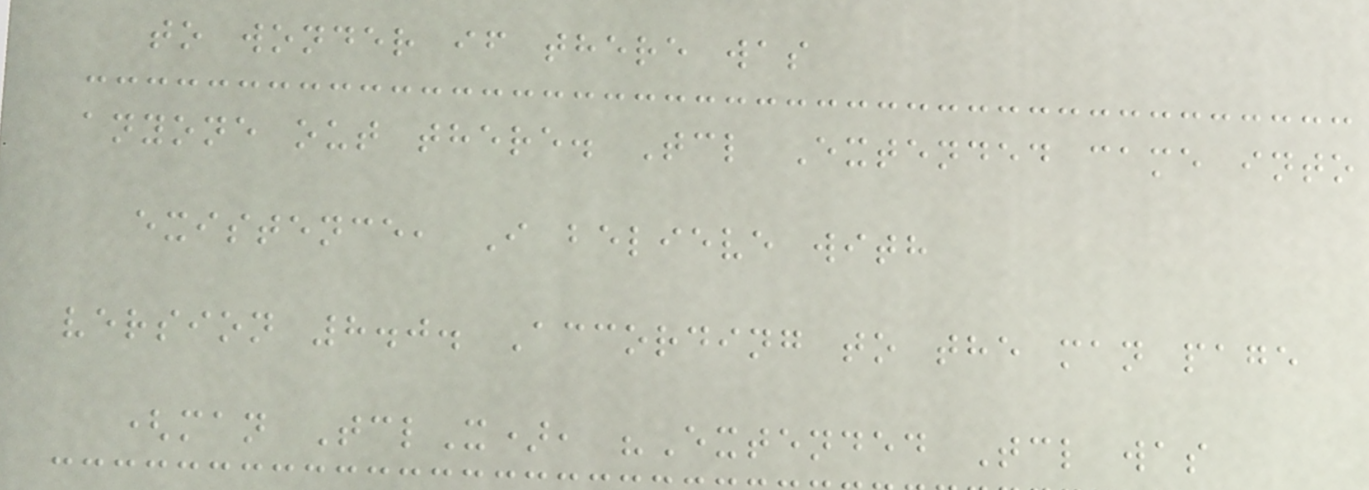to wonder if there was
anyone out there. Tcl Extended came into
existence, I believe with
version 8.0. According to the man page
(man TclX), "Extended Tcl was
